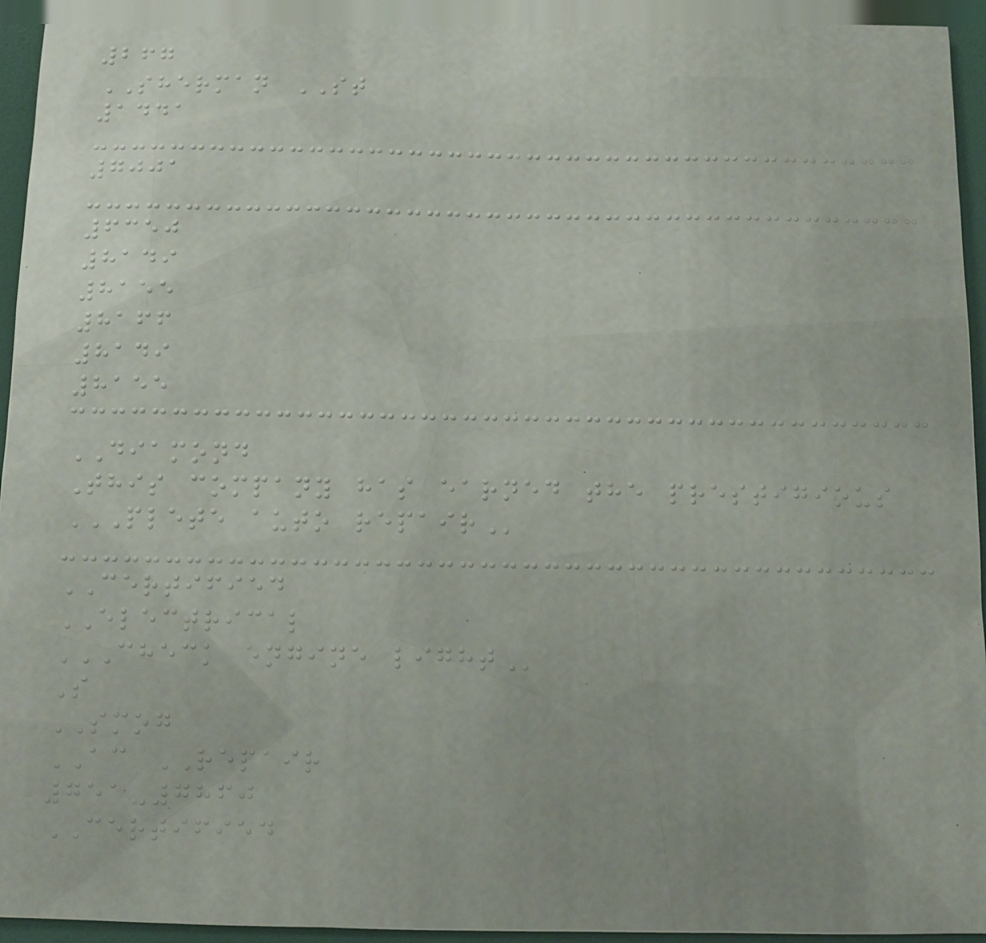267
SHERMAN ST
1441
7001
6350
8149
8155
8166
8149
8155
DIAMOND
This company has earned the prestigious
PLETE AUTO REPAIR
CERTIFIED
ELECTRICAL
CHECK ENGINE LIGHT
S
SMOG
AC REPAIR
751-7860
CERTIFIED
